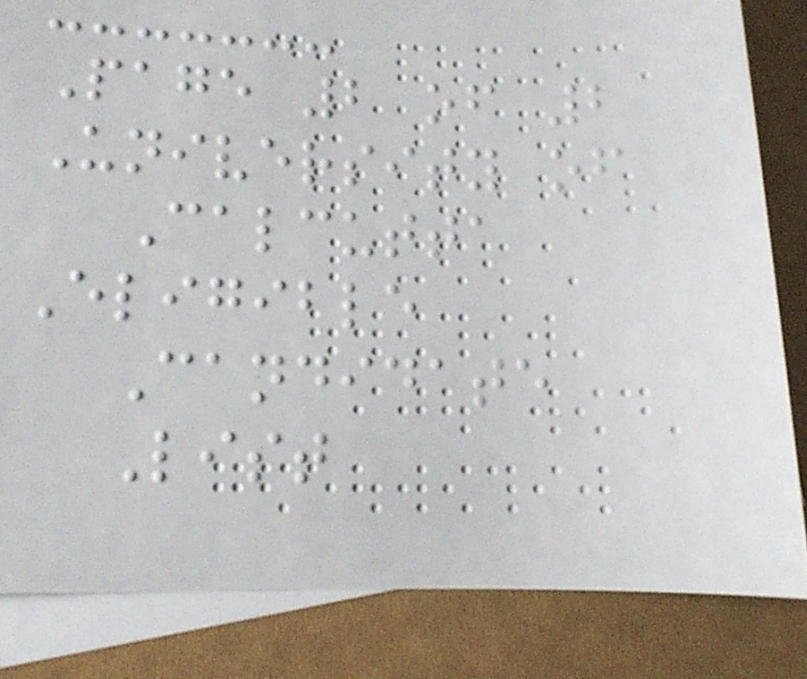Page 2 of 2
University of
Calcutta
Eligible
Candidate
List
